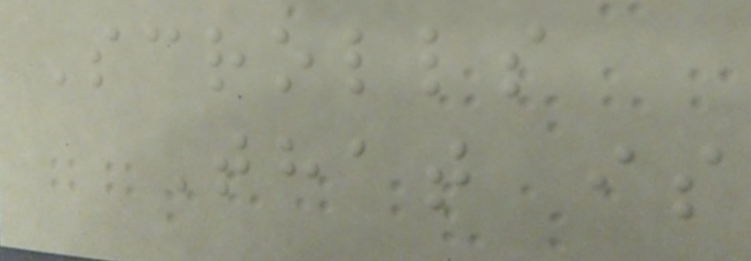Scrolls
That is
